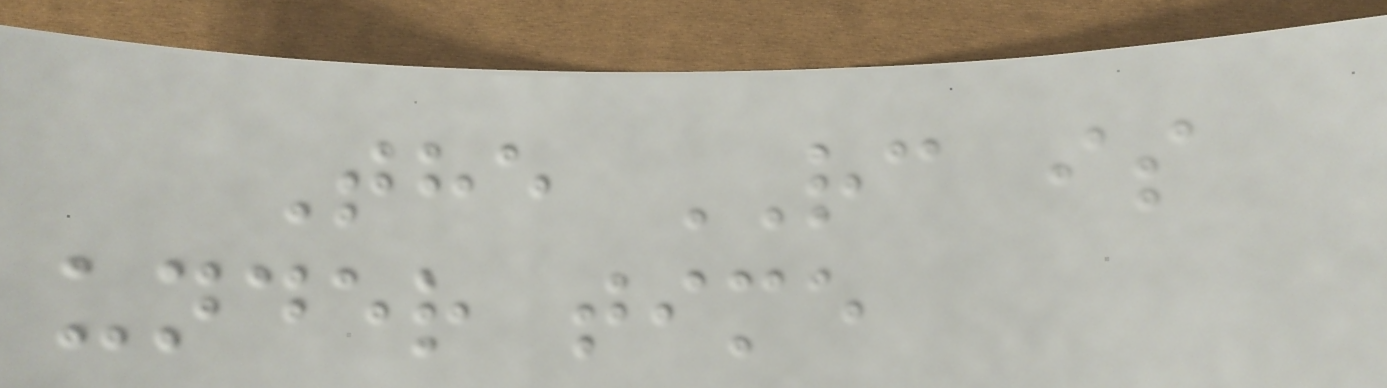The RC is
under time
